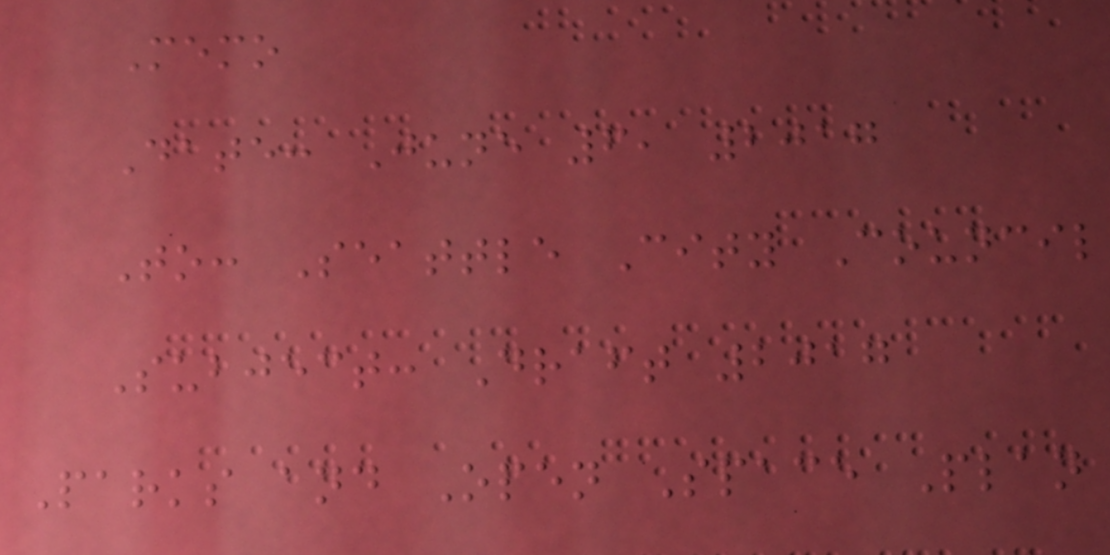Memo
Date: June 6, 2017
To: Seattle City Council
Subject: Draft 2017
Parks and Open Space Plan
